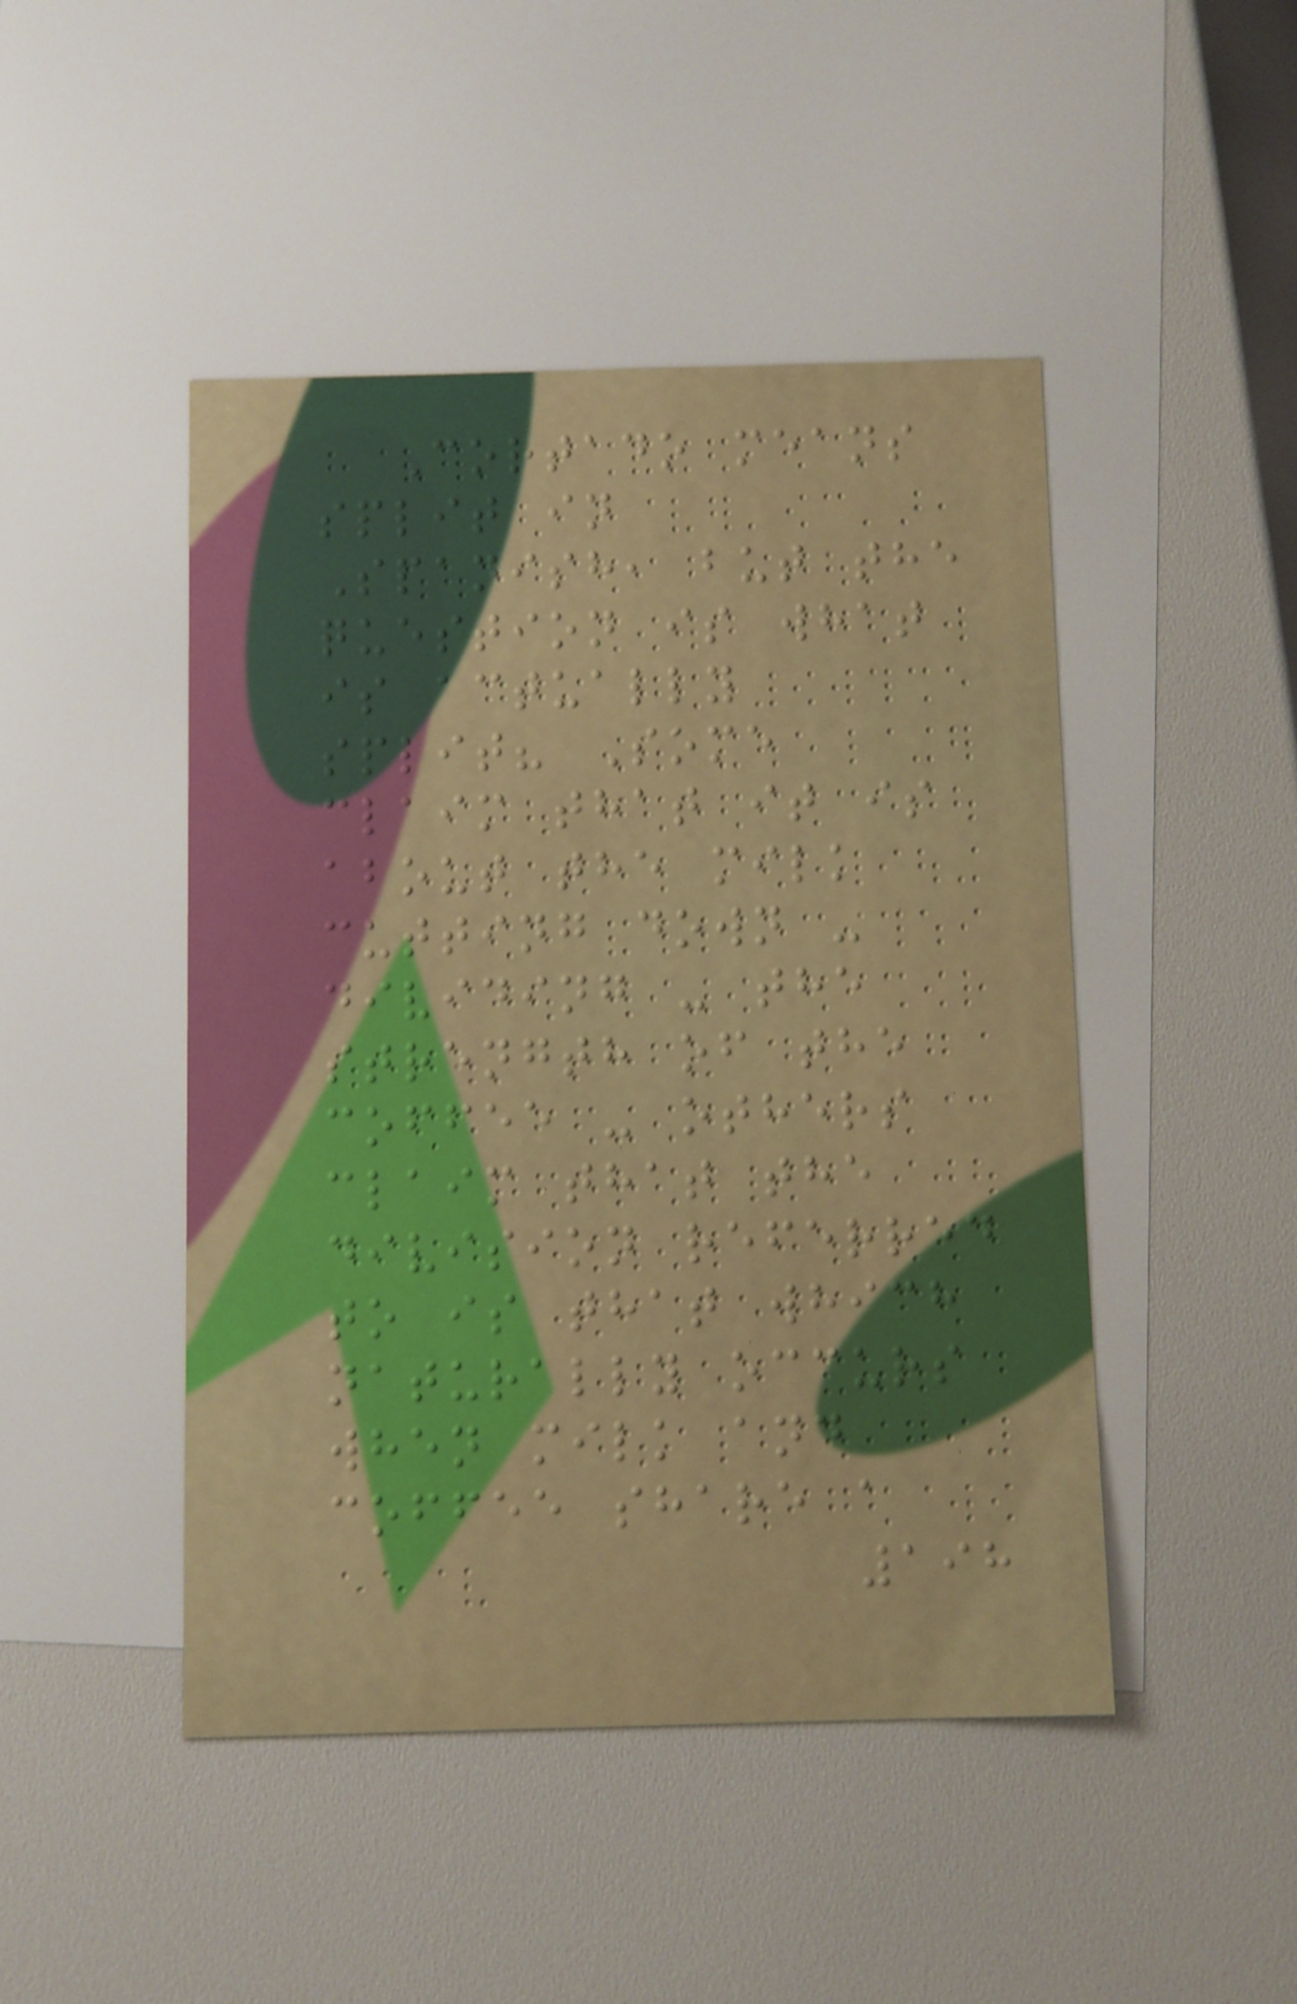Cortado means
split in
Spanish, but the
question is what
is actually
split? Some
claim that it is
about the milk
cutting down -
dividing - the
strength of the
coffee - others
claim that the
division referred
to is that which
naturally occurs
when milk and
coffee share a
198
